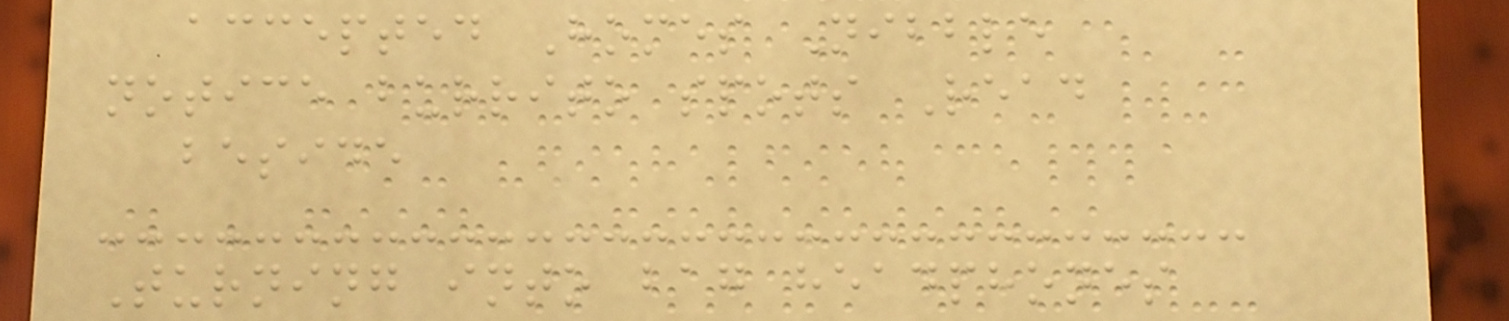accepted Homes Nibble
notice burrito spots Read
beside
Turning into bag headphones
